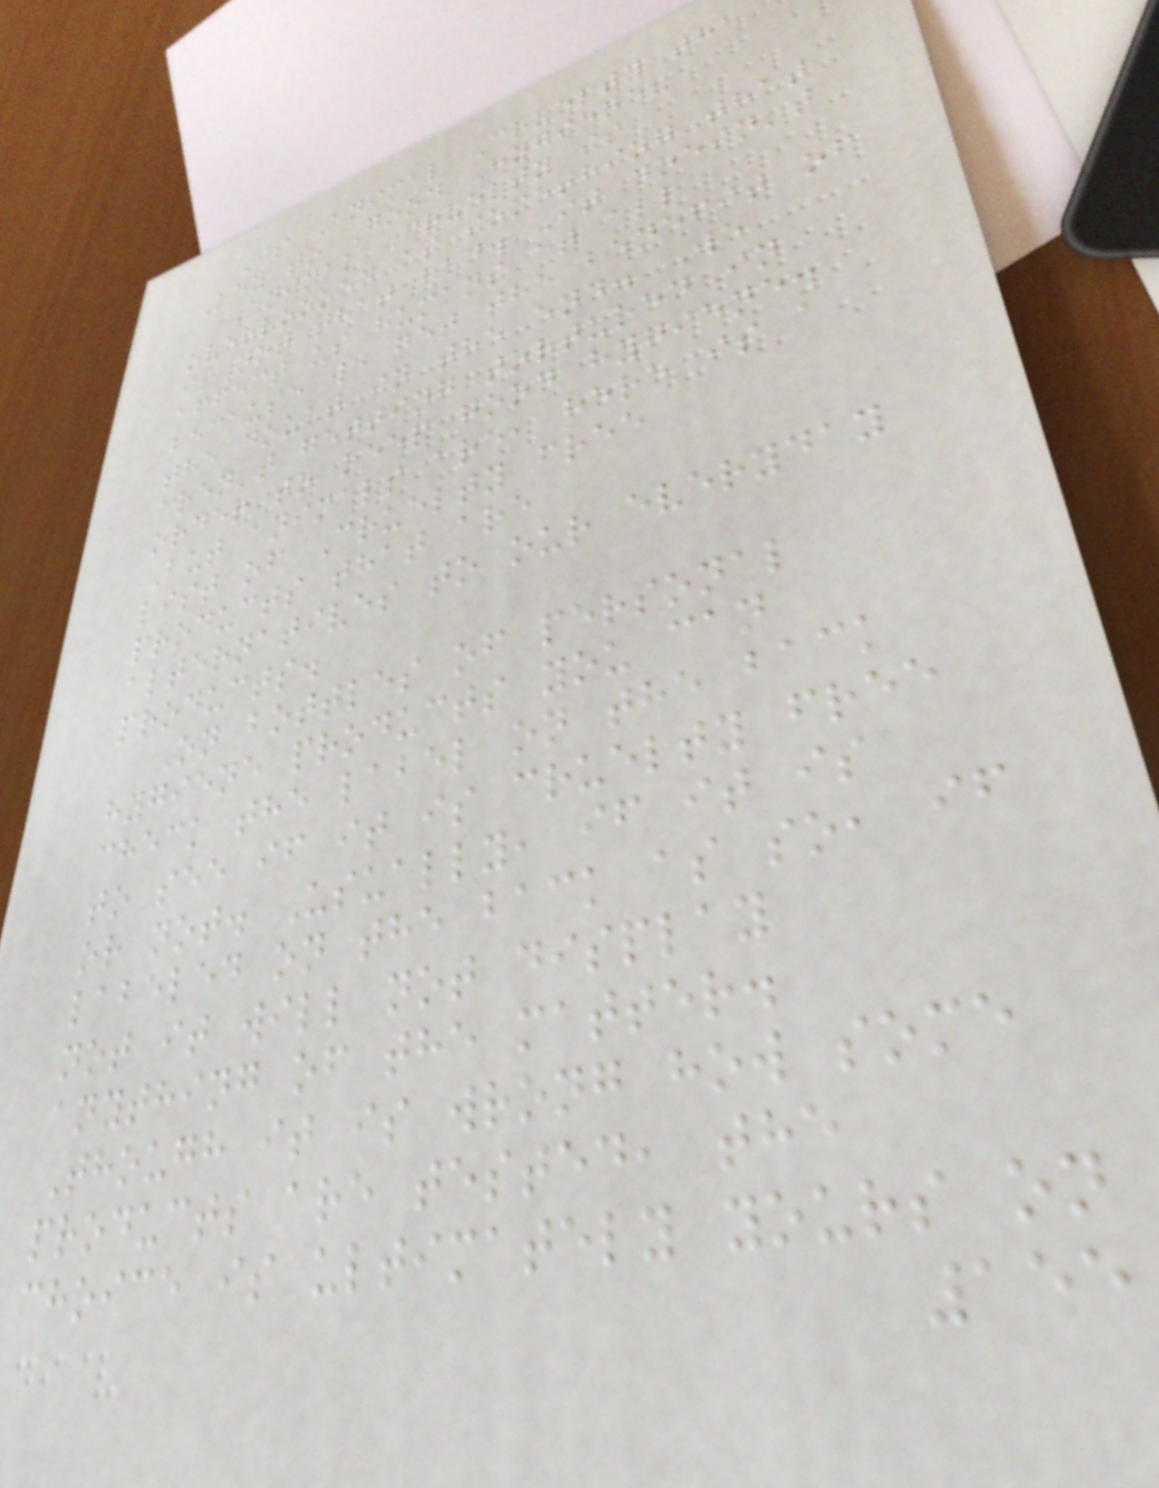Is Animal Cruelty the
Key to Good Hygiene?
Animal Cruelty is
overlooked as something that
is not that bad. It doesn't
affect us humans at all
because we get the benefit of
the doubt in the end. We
aren't getting tortured in
order to keep good hygiene.
But animals are, here is a
list of Cruelty free
products that are
alternatives to our everyday
products.
On bottles of personal
hygiene products you can
check the label on the back
to see if it is cruelty free
or not. Usually, if it is
labeled on the back as so, if
not it will not display
anything of the matter.
Though it is wrong how some
products are tested, the
choice is ultimately yours on
155
